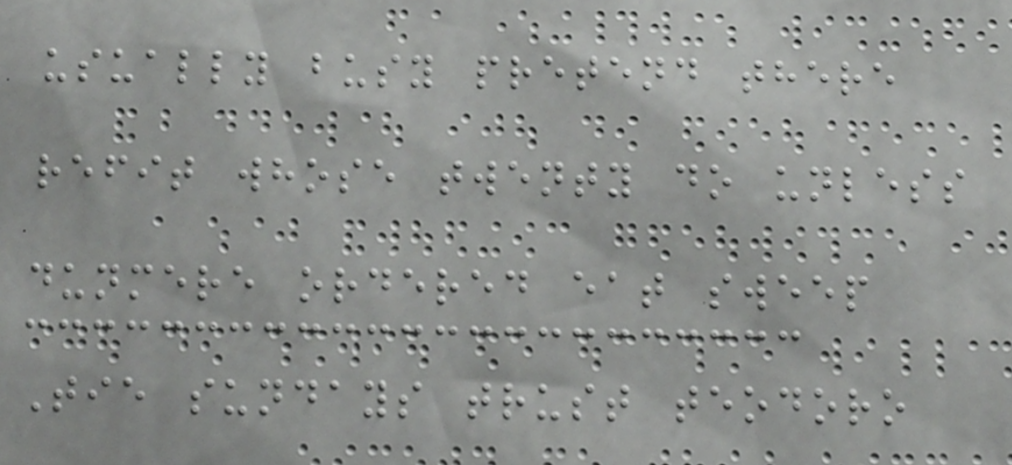usually busy pretend there
refit whose twenty do unless
dunmere ordered eat sweep
Tie sundays trust teodoro
